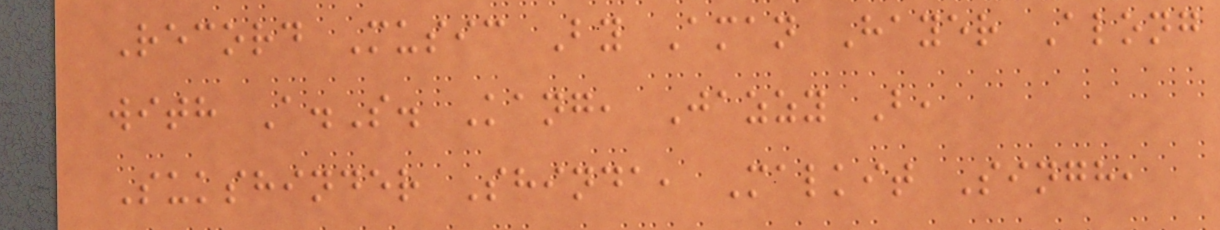Record Music By Aman Hayer Along
with A.S. Kang, Jazzy B,
Sukshinder Shinda, Malkit Singh,
